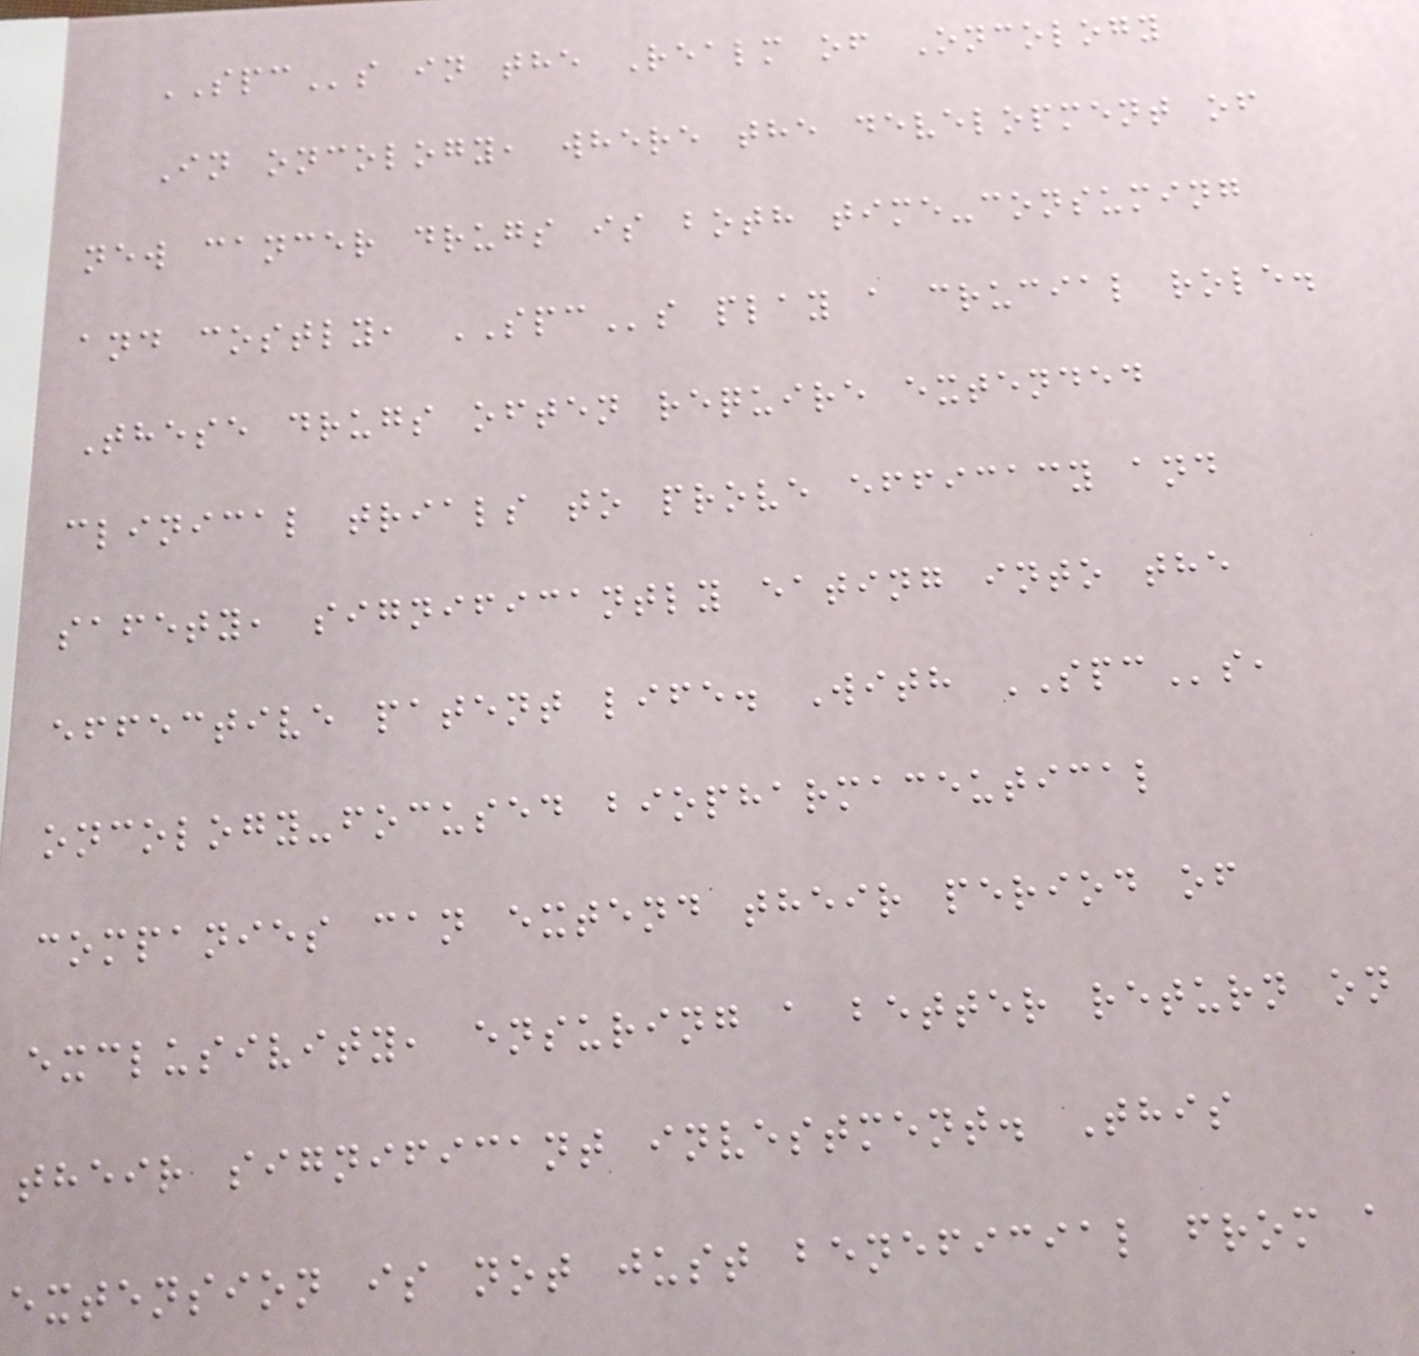SPCs in the Realm of Oncology
In oncology, where the development of
new cancer drugs is both time-consuming
and costly, SPCs play a crucial role.
These drugs often require extended
clinical trials to prove efficacy and
safety, significantly eating into the
effective patent life. With SPCs,
oncology-focused biopharmaceutical
companies can extend their period of
exclusivity, ensuring a better return on
their significant investment. This
extension is not just beneficial from a
